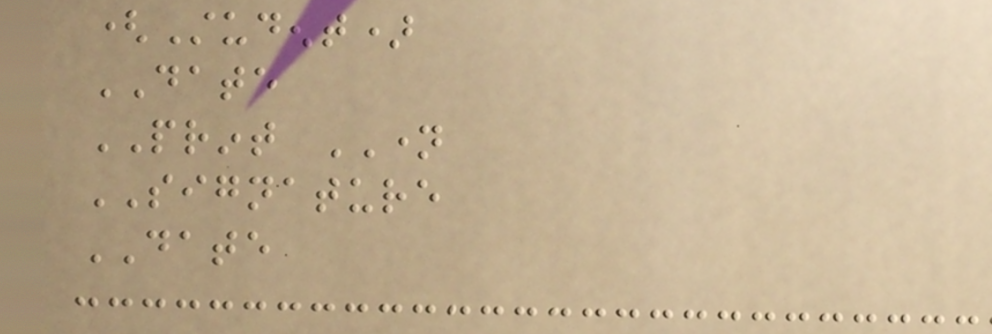(Student)
DATE
PRINT NAME
SIGNATURE
DATE
